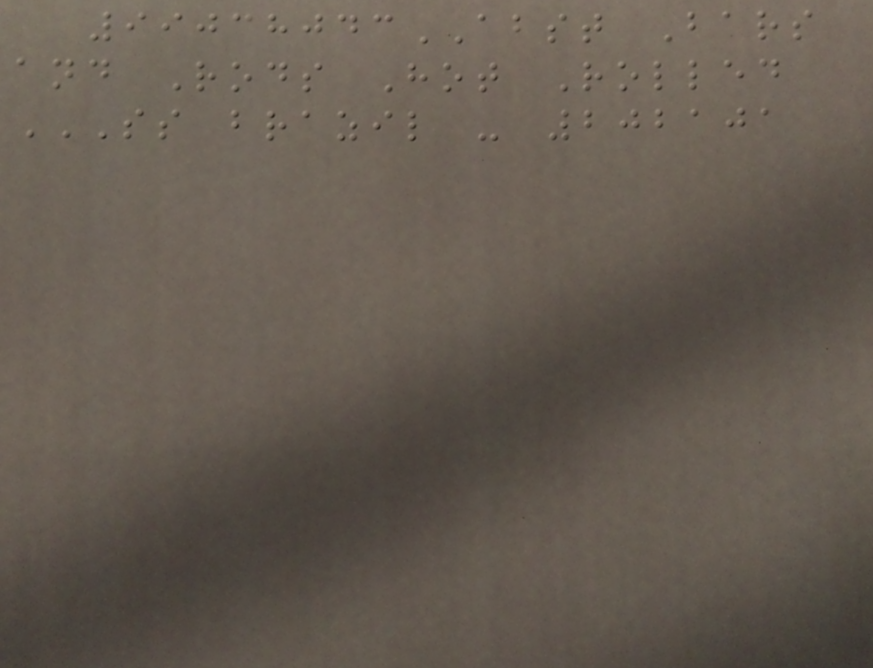99038043ABST Bars
and Rods Hot Rolled
SS BRAZIL - 202101
